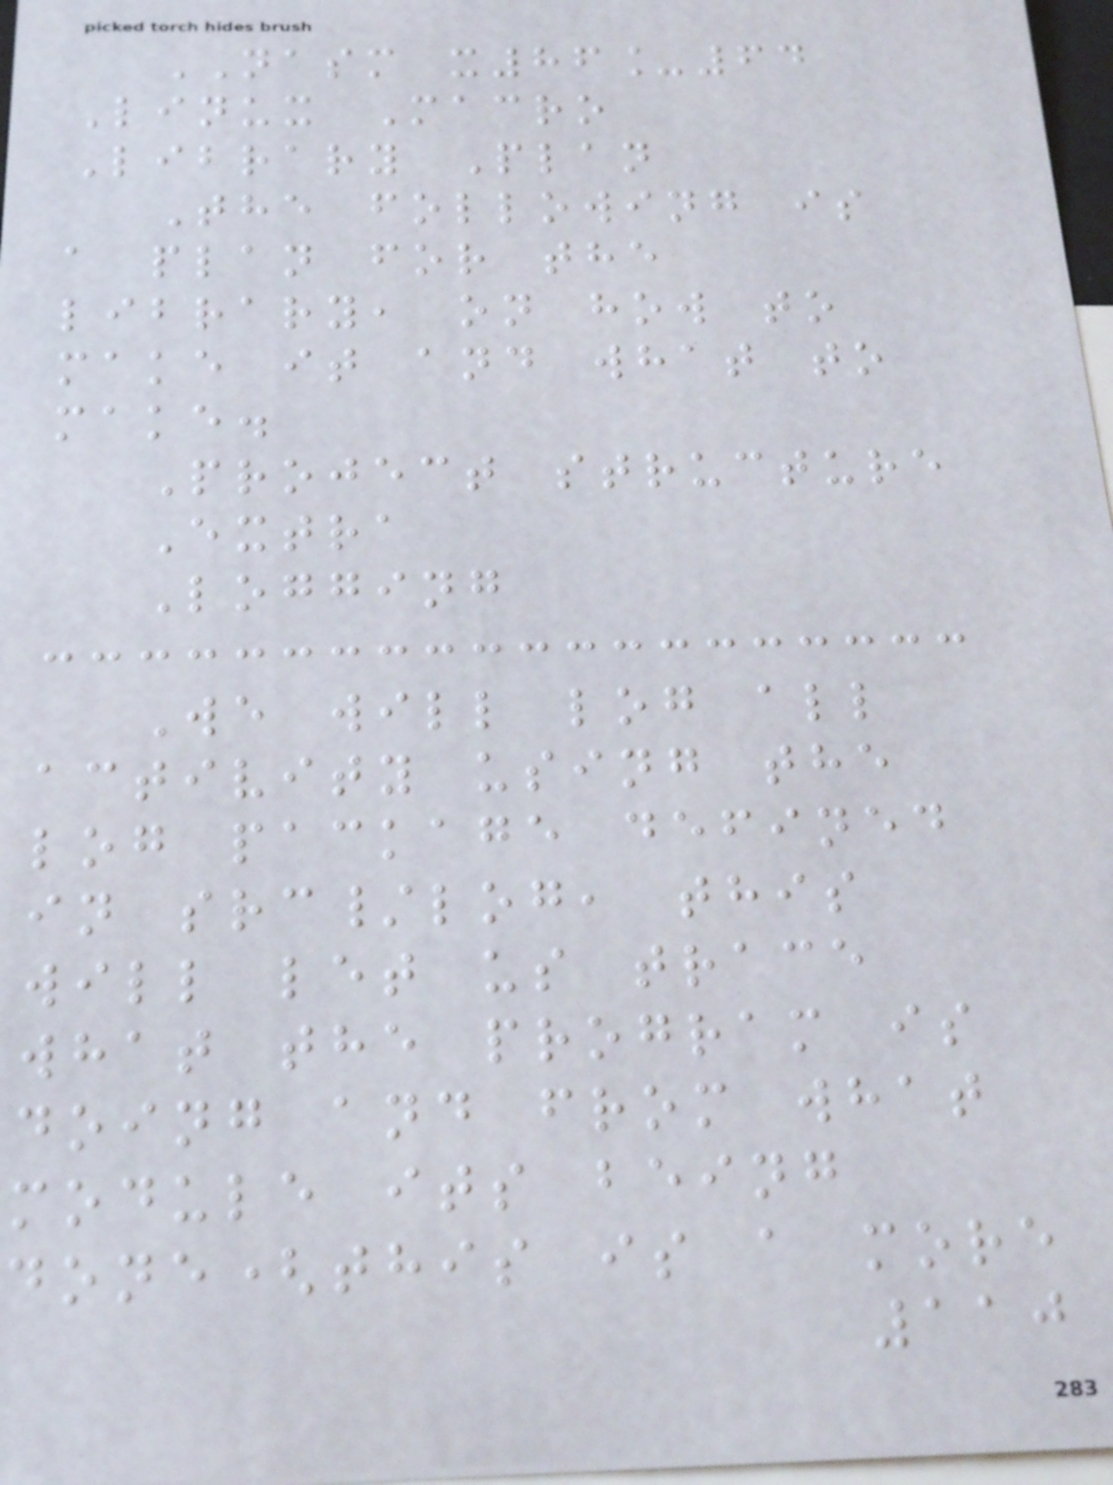NASM x86_64
Linux Macro
Library Plan
The following is
a plan for the
library, on how to
make it and what to
make.
Project structure
Extra
Logging
We will log all
activity using the
log package defined
in src/log, this
will let us trace
what the program is
doing and from what
module its being
done(this is a more
110
